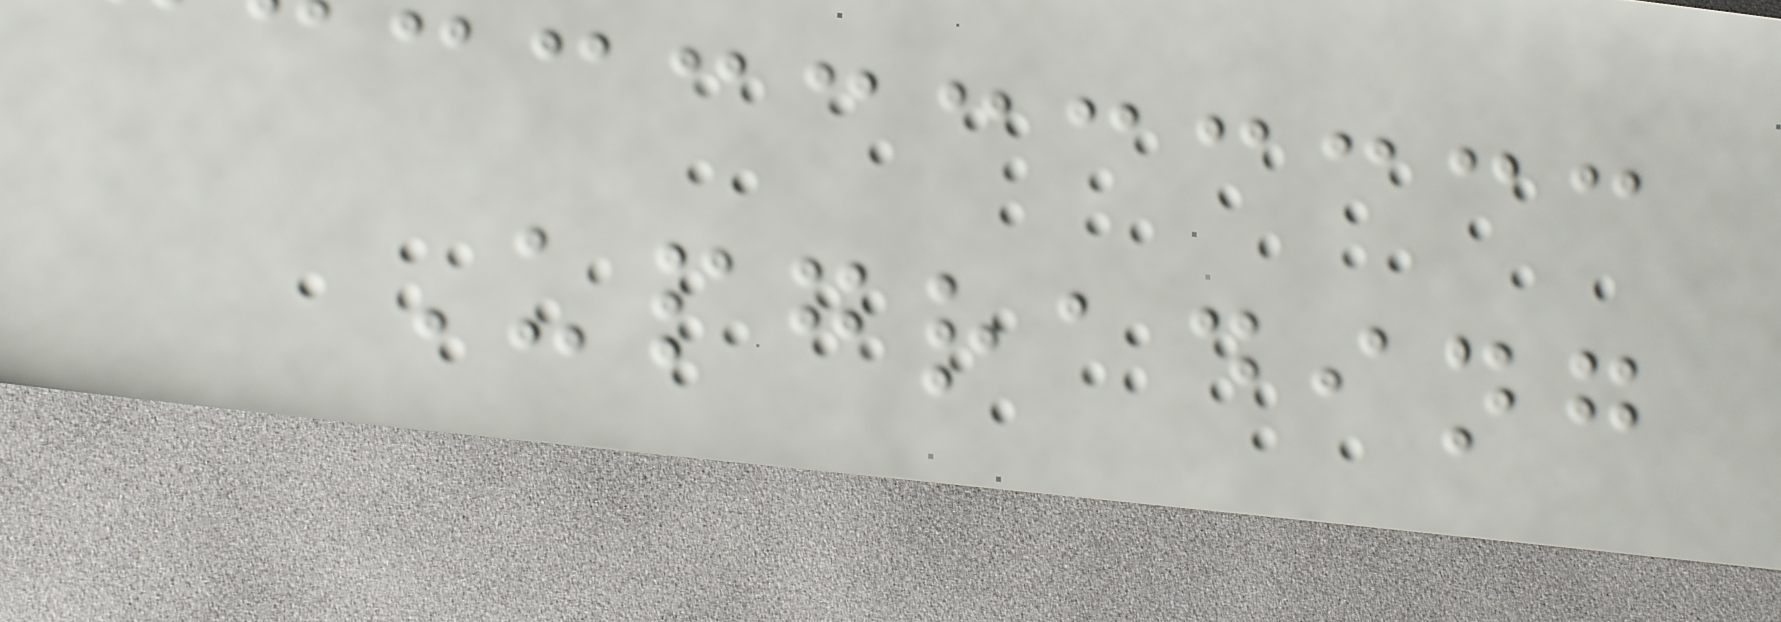Upgrading
